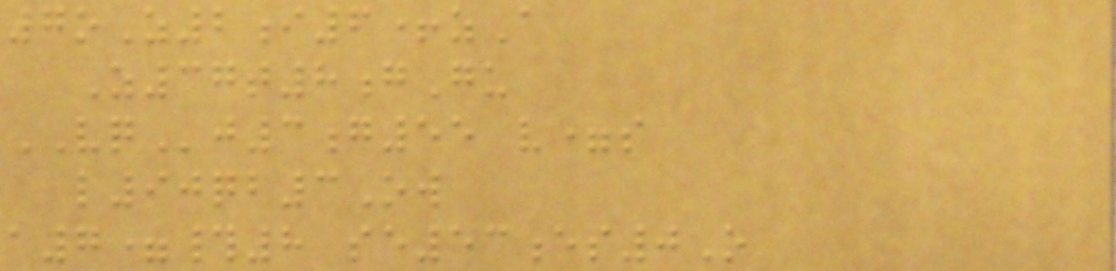7oZ2i6+zA
Z37t8gGu
VQj3g55 v=s
l90qb3Ow
a7=#8 se53es0O
